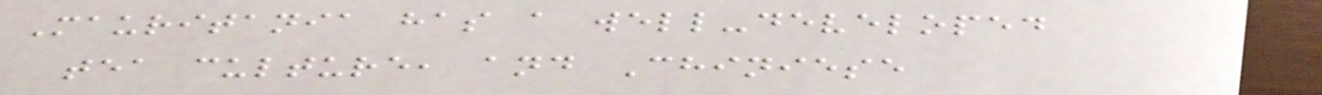Mauritania has a well-developed
tea culture, and Chiniese
